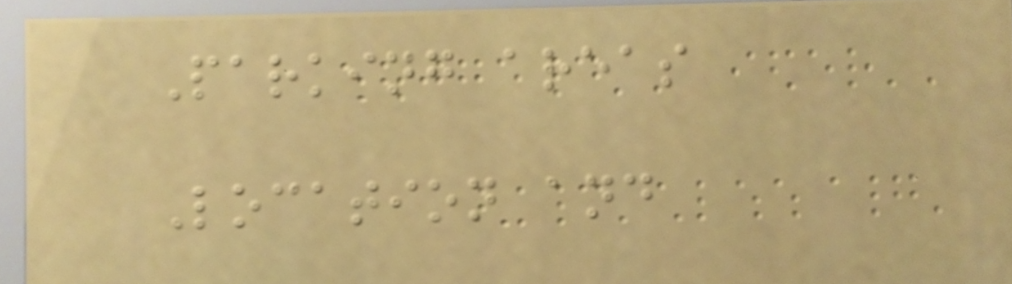Parking areas
Location and
